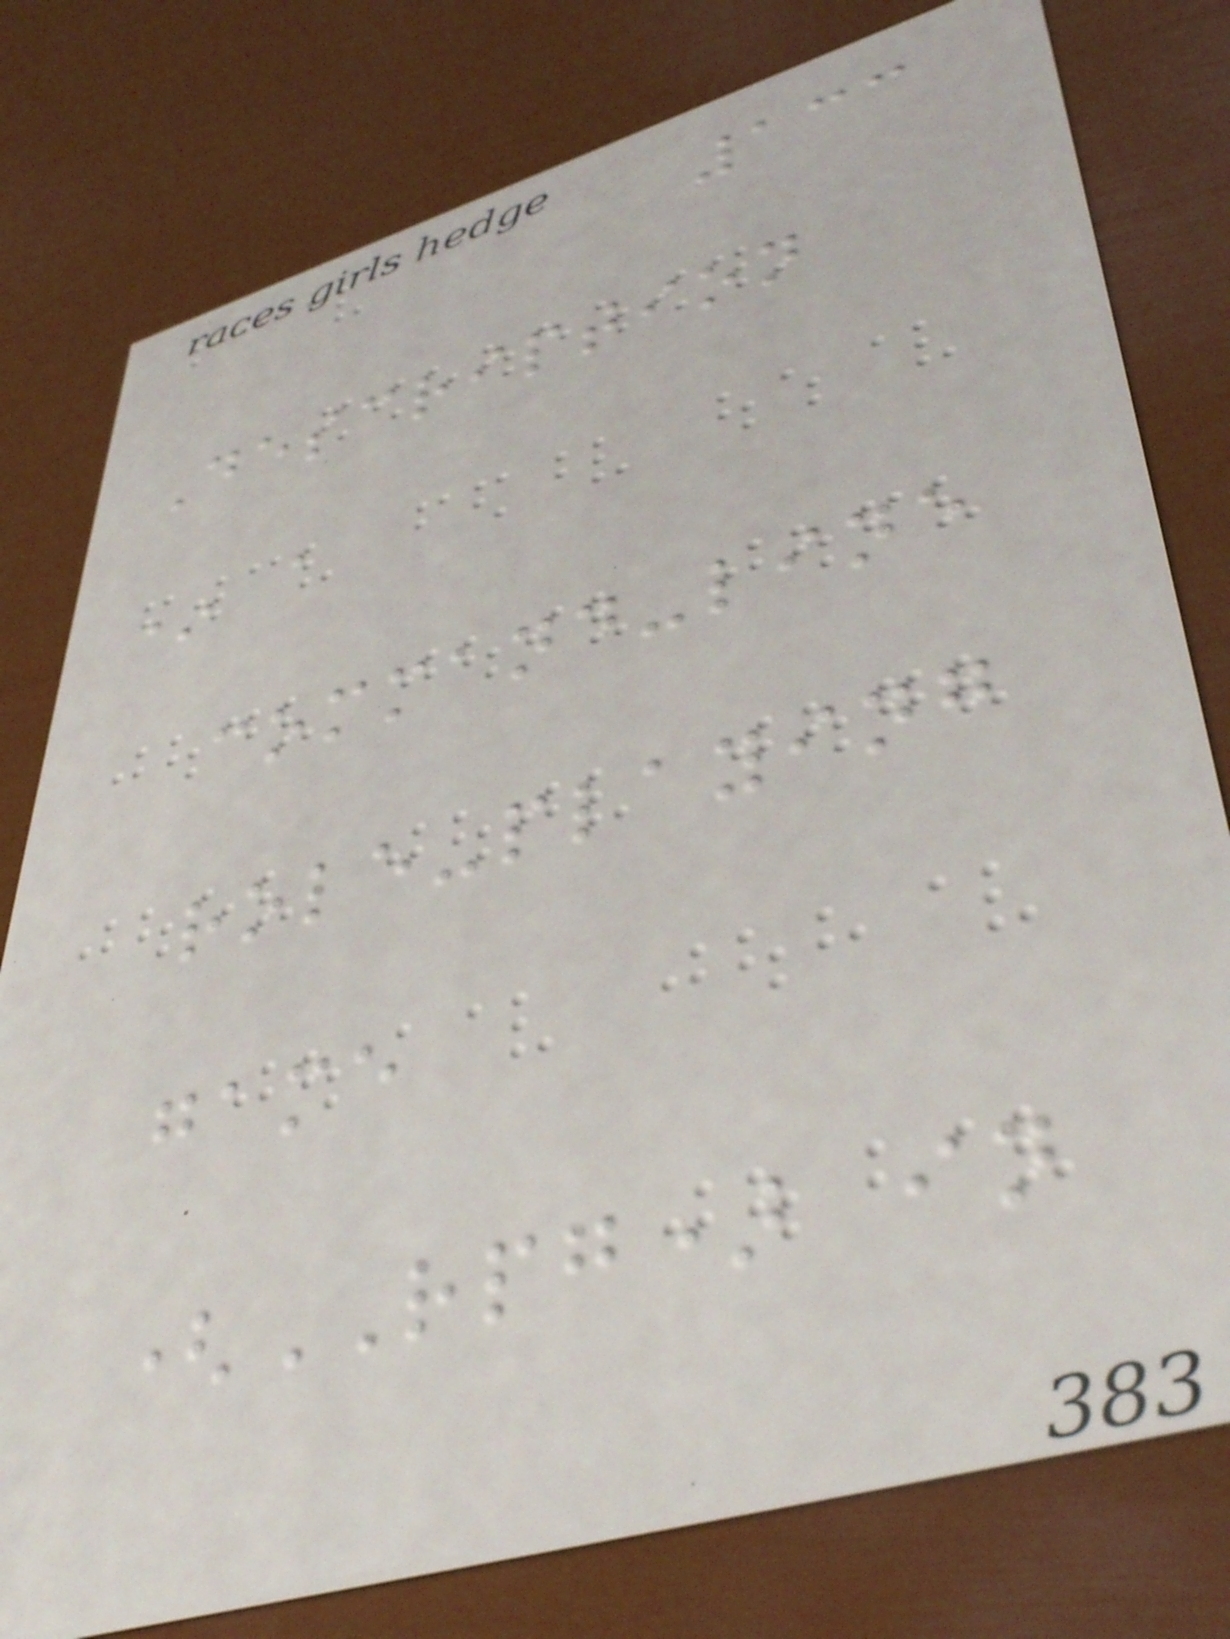133
Description
* a
command-line
role-playing
game
(RPG) in
